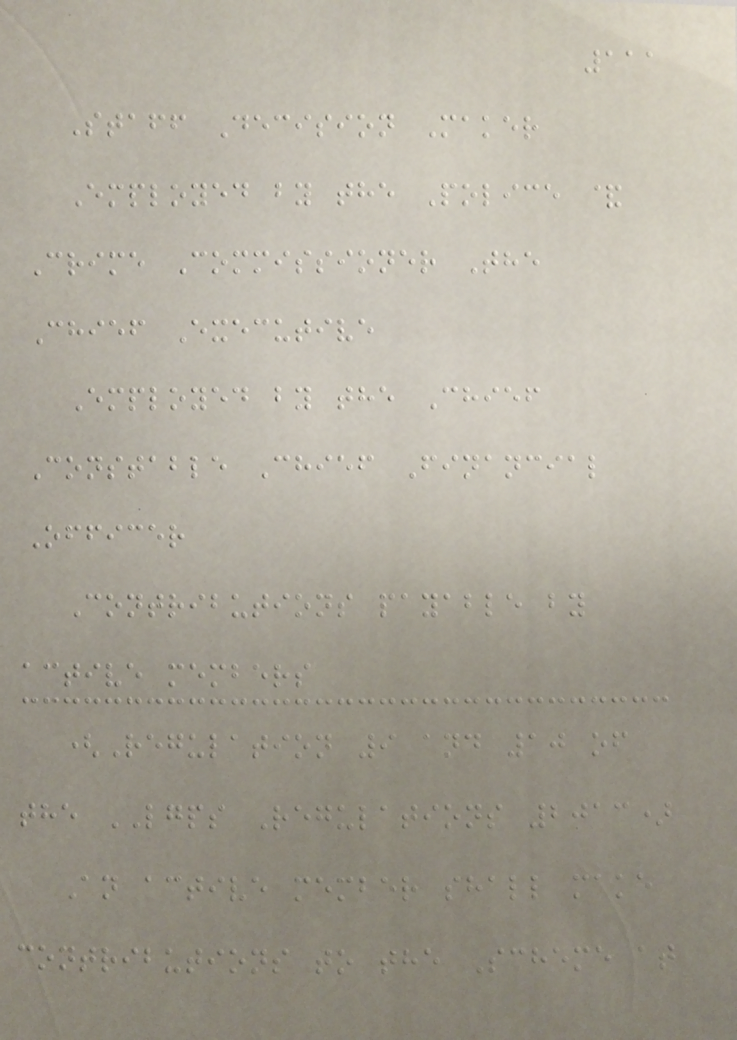111
Staff Decision Maker
Employed by the Police &
Crime Commissioner The
Chief Executive
Employed by the Chief
Constable Chief Financial
Officer
Contributions payable by
active members
(Regulation 9 and 10 of
the LGPS Regulations 2013)
An active member shall make
contributions to the Scheme at
